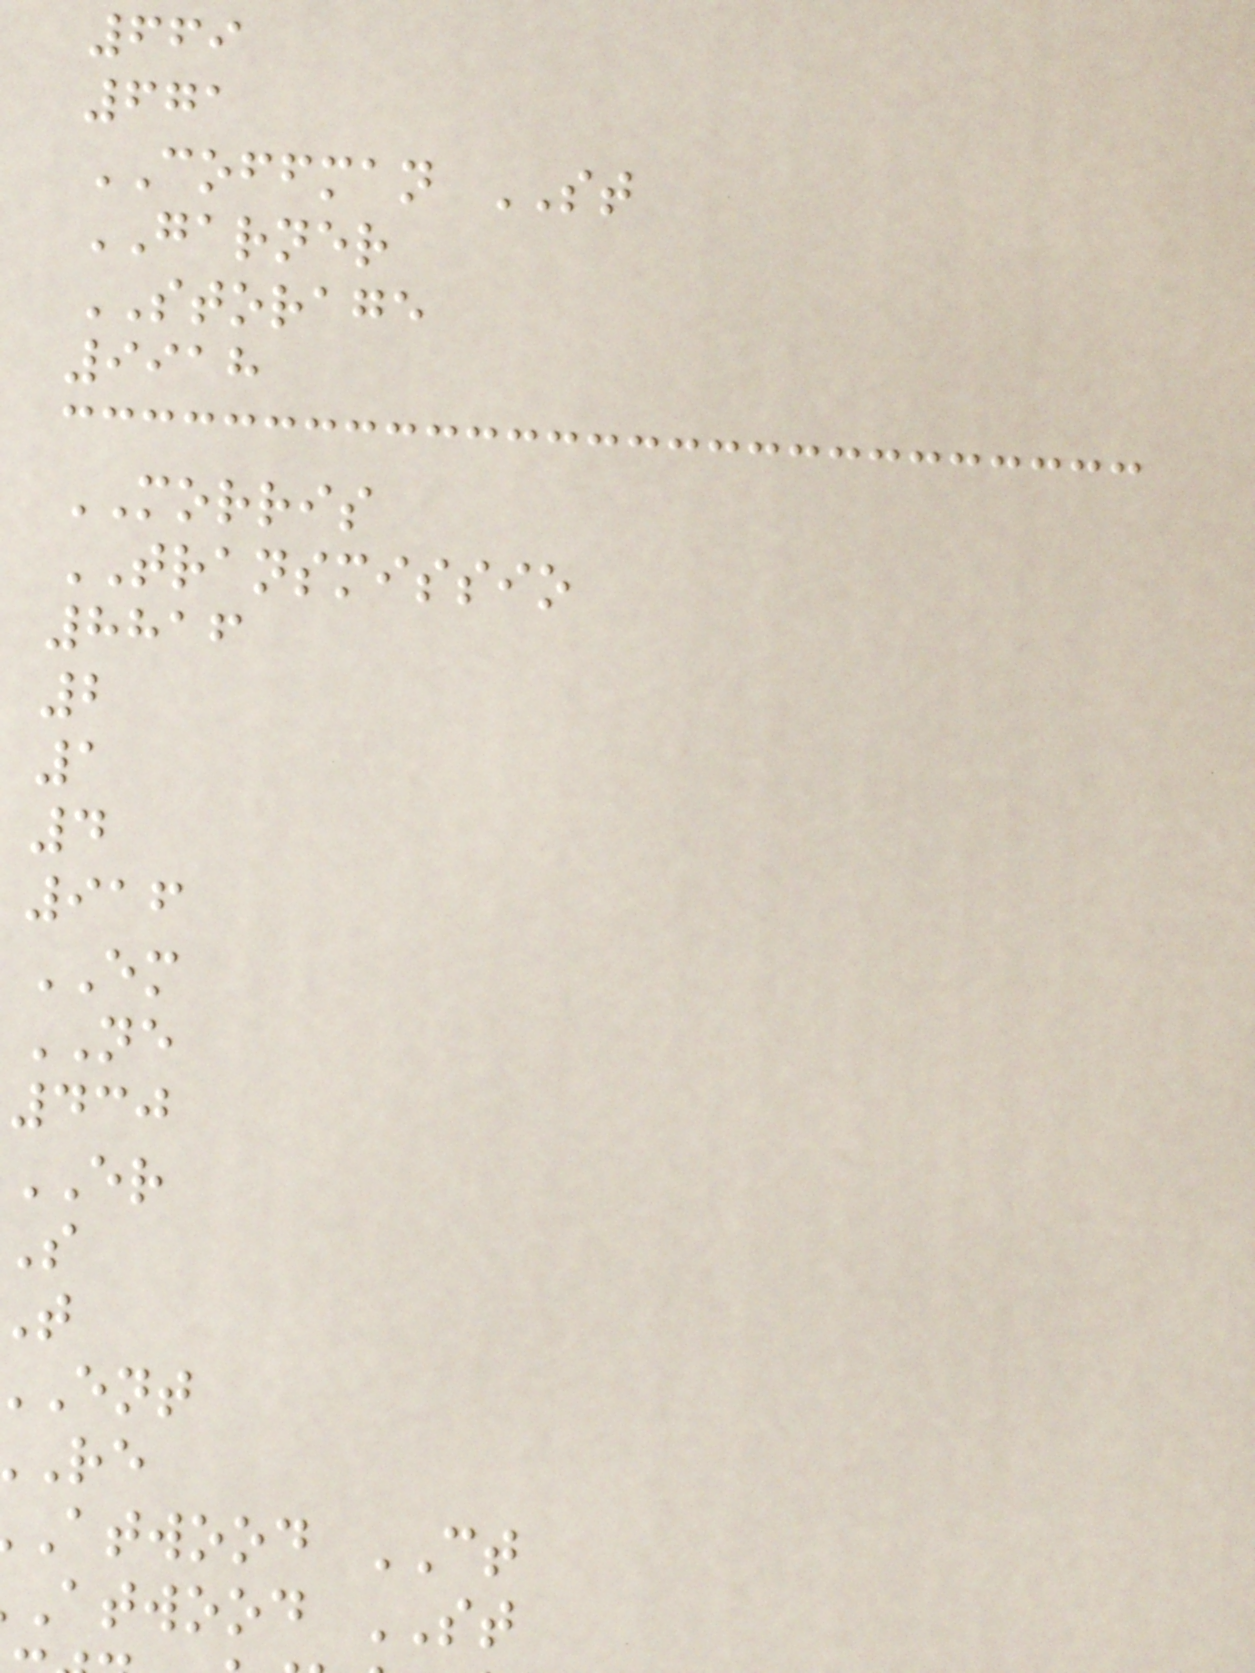669
671
COFFMAN ST
GARNER
STORAGE
9918
MORRIS
TRANSMISSIO
8816
2
1
4
916
EM
NE
430
ER
S
atwood CT
atwood ST
